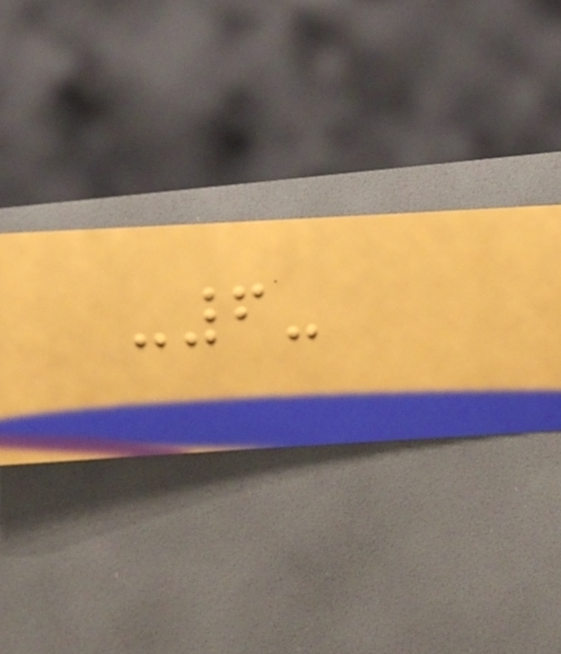-6-
